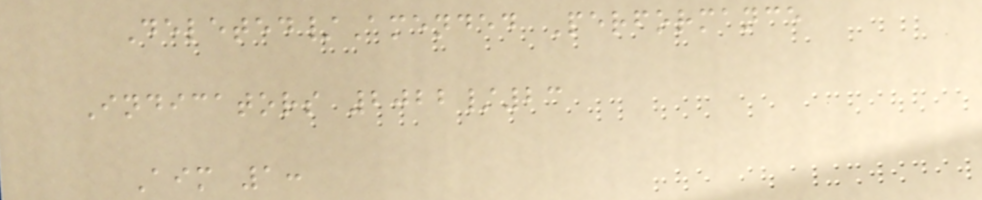Deleted/Amended Performance
Indicators 2022/23
Aim 1:
